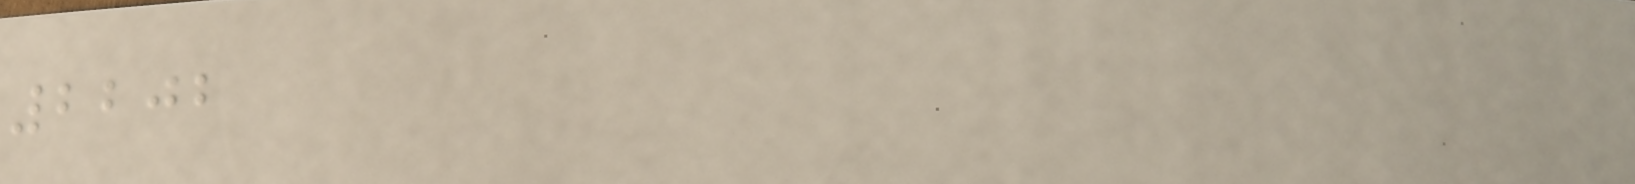2202
